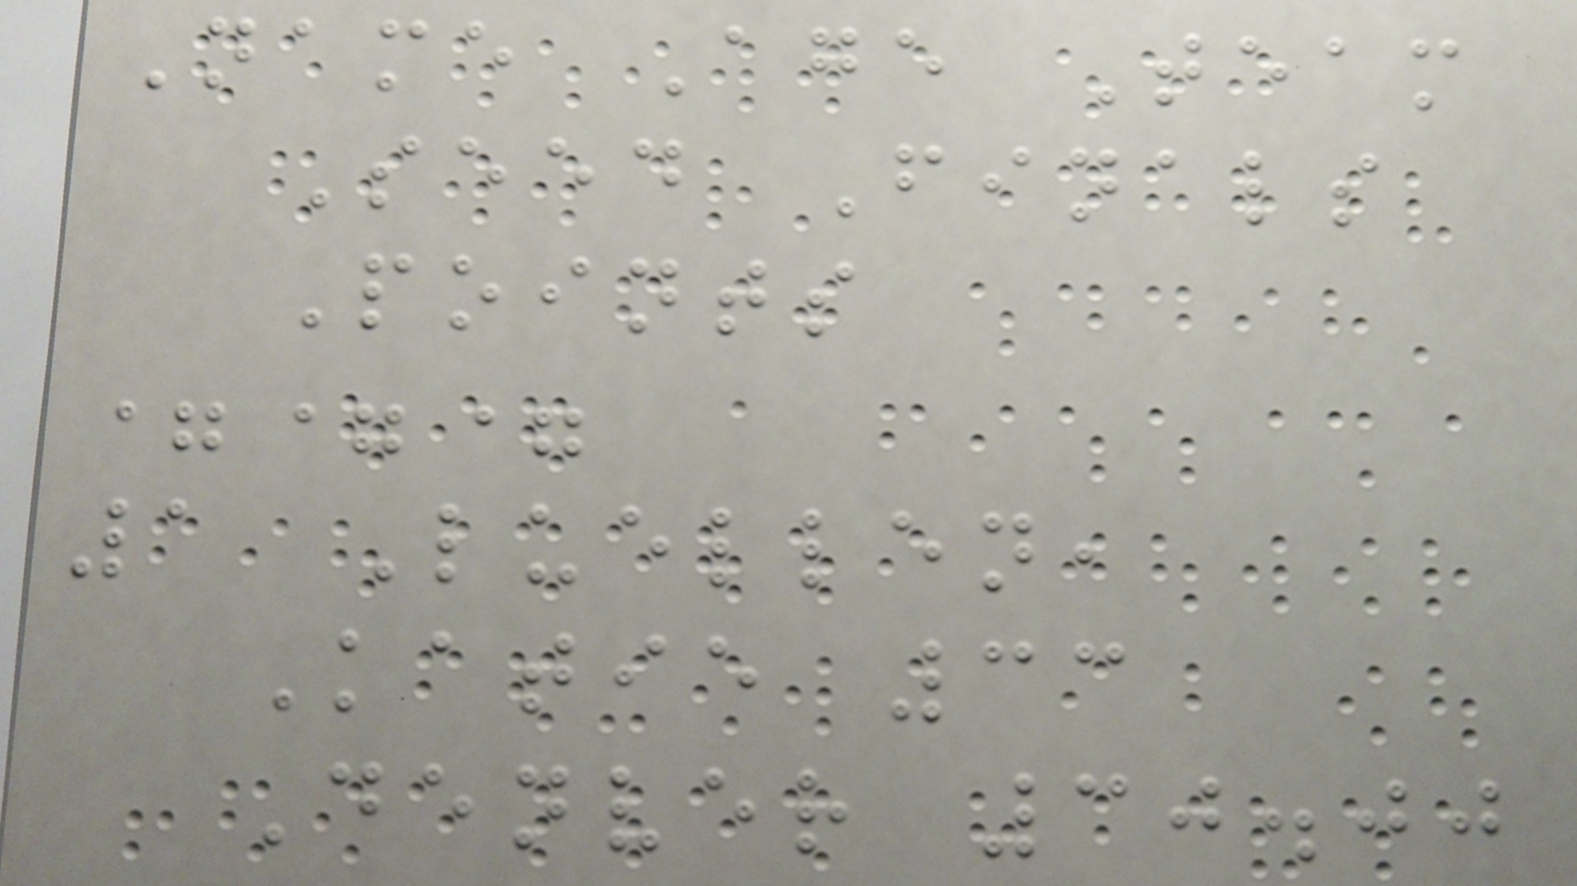Name Age Team
Seed Finals
Points
===
1 Luellen,
Katie 33
Denver 30.00
